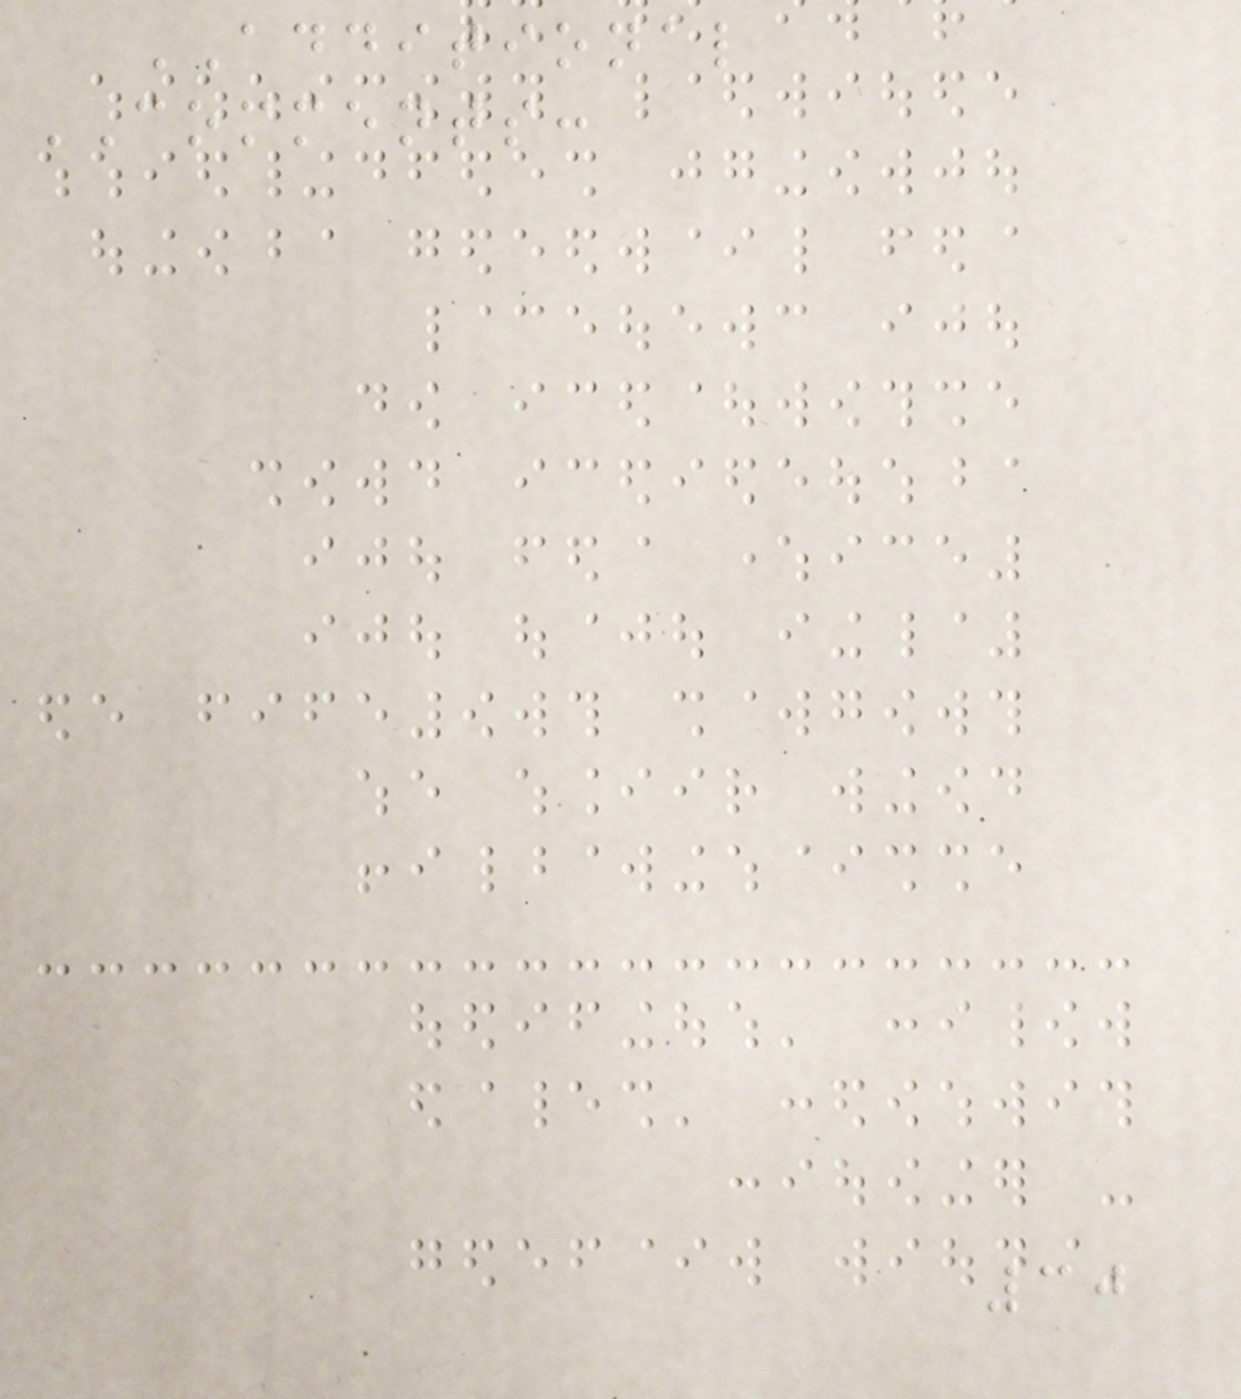ADDITIONAL
COMMENTS:
30
